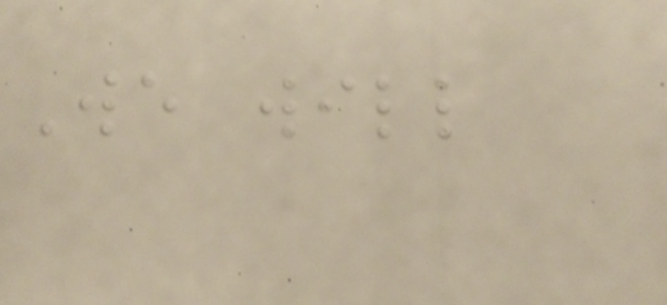We will
